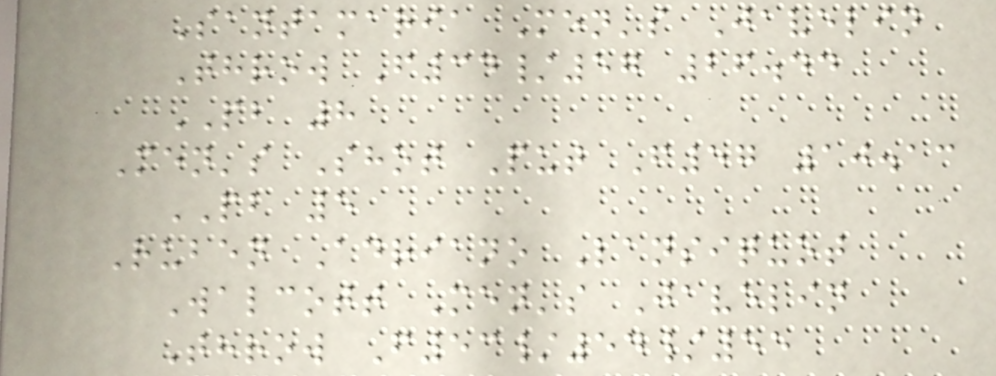Santamaria Men's Javelin
Throw F34/57 26.44
PB 8
Men's Shot Put F57 10.13
PB 5
Ruben Adriano Lansiquot
Walcott Men's Javelin
Throw F53/54/55
